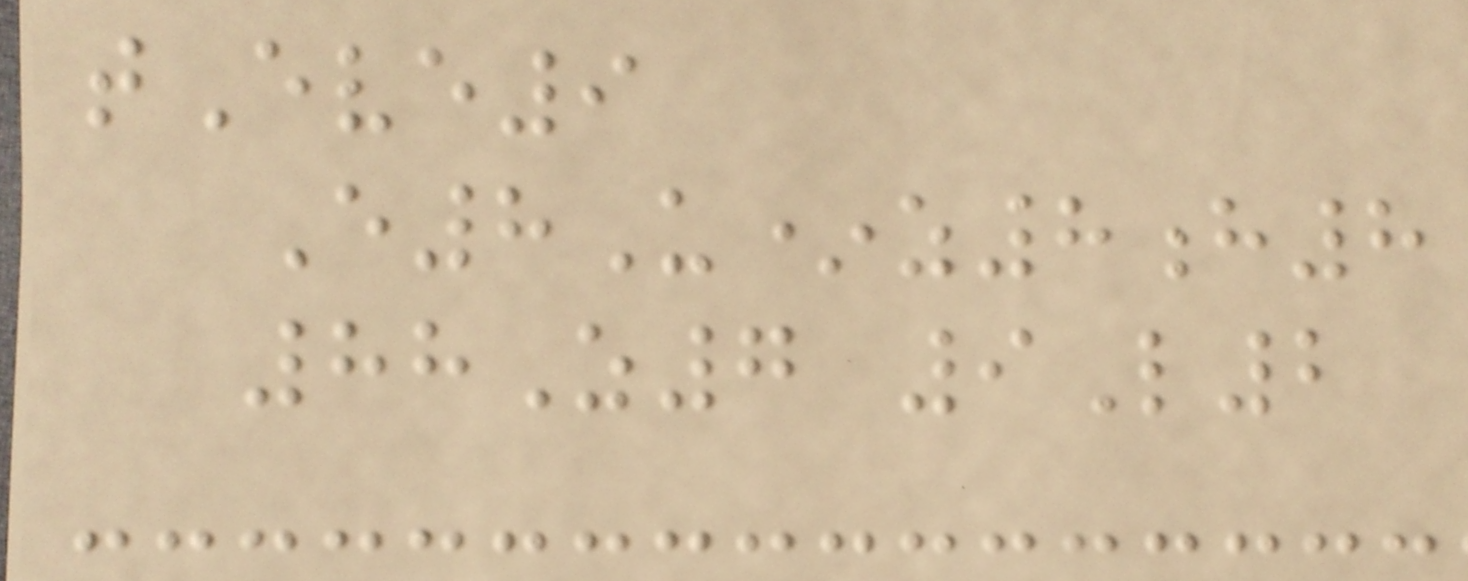tEve9
E8U*z8h8
88Z7 9L2
